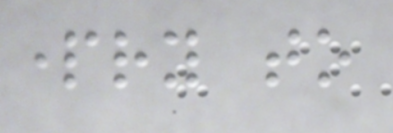partry to
